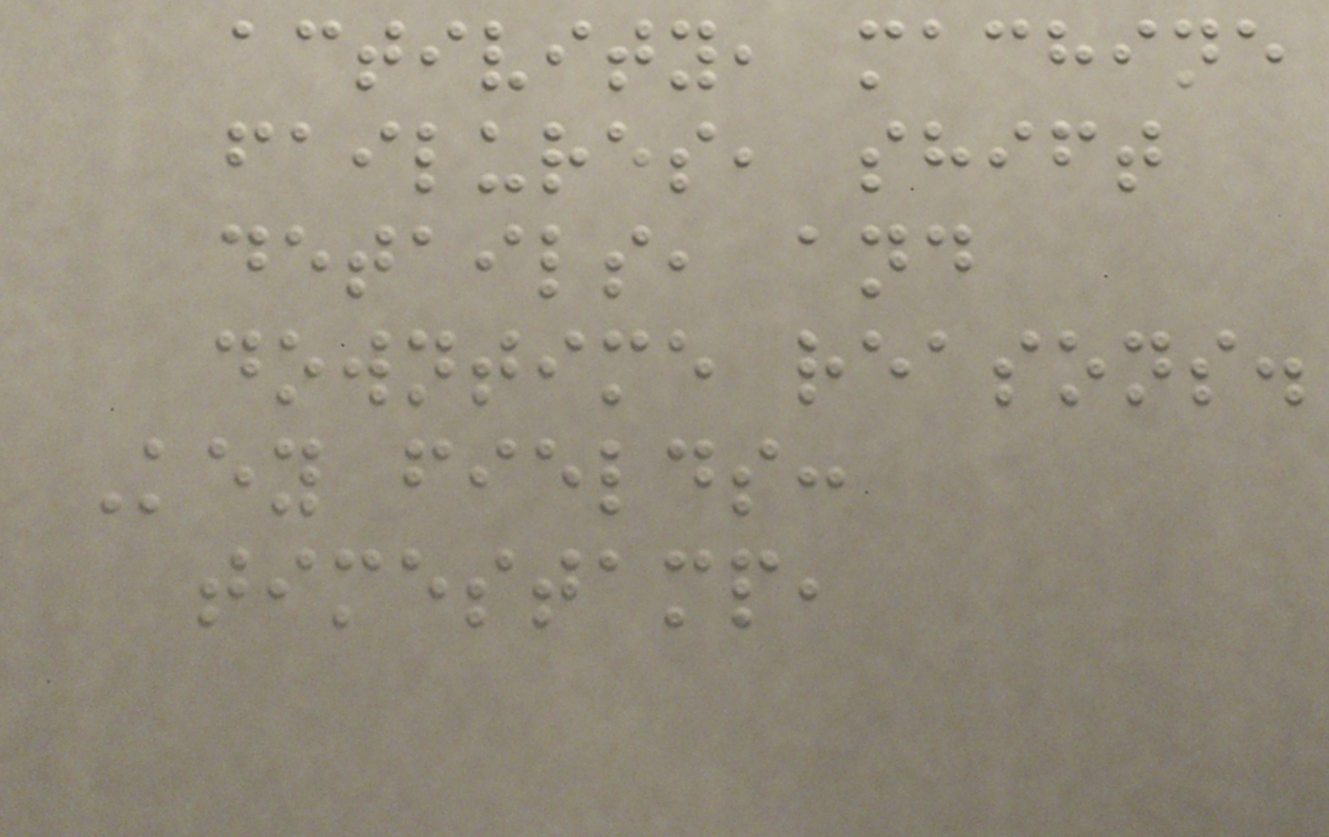activity, machine
failures, shift
details, and
downtime reasons.
Key fields:
timestamp,
